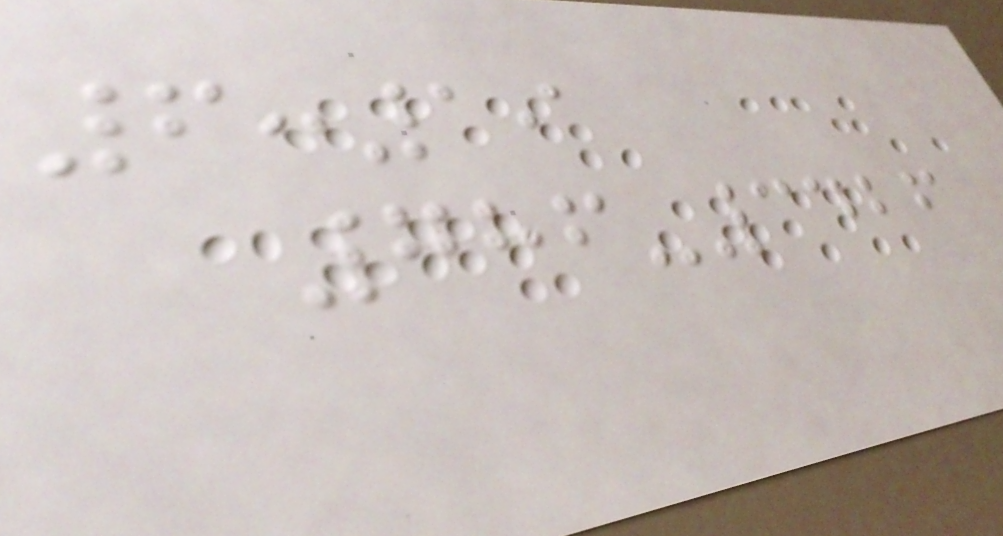6:19
786-3426
